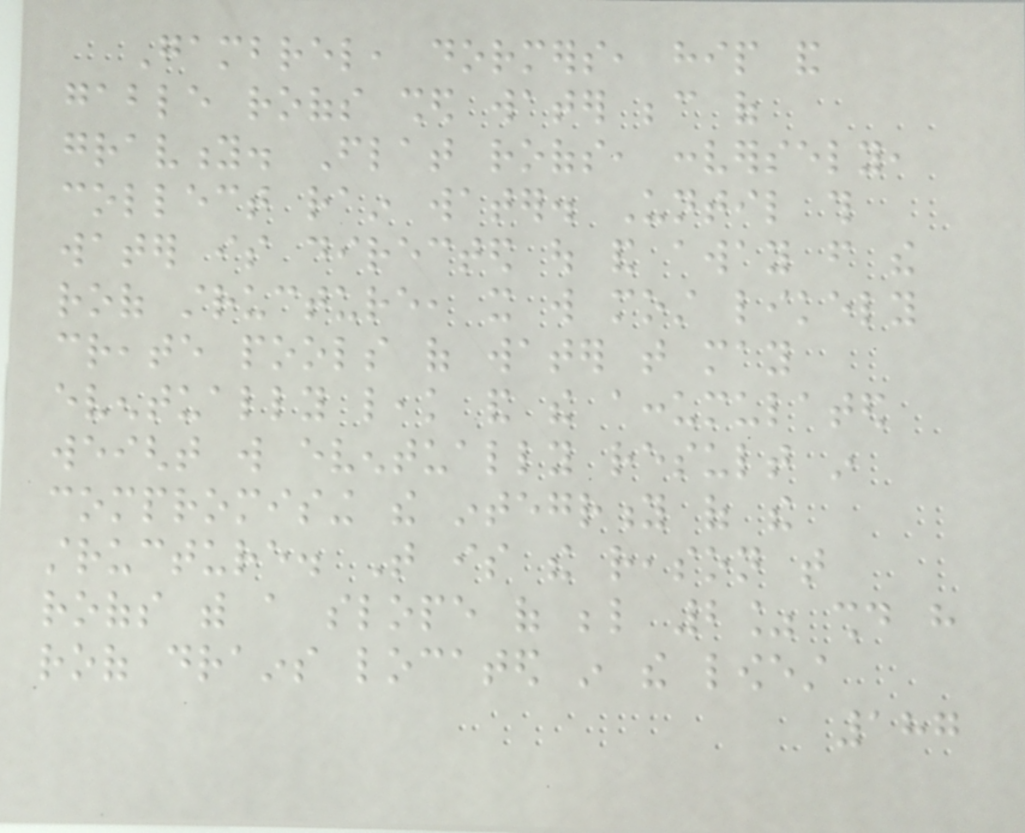Gambrel, dormers, hip and
gable roofs shed water because of
gravity. Flat roofs, conversely,
collect rain water. Until this
water is directed out and away from the
roof structure, it will most likely
create pools of water that may
eventually leak and the accumulated
weight will eventually result in
compromising the integrity of the
structure. That is the reason that
roofs with a slope of below 2% should have
roof drains located in the lowest
187
